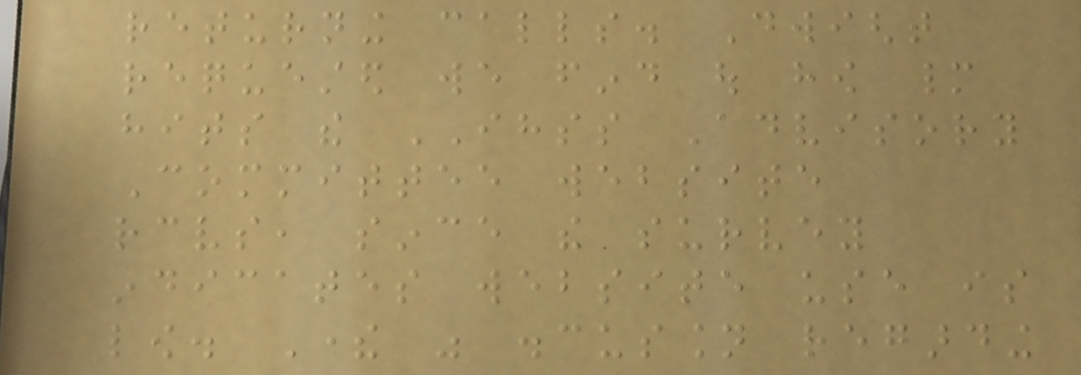returning calls. Dwight
requested we find out how many
hits the IHSS Advisory
Committee website
receives, since the survey
indicates website use is
low. There was discussion regarding
